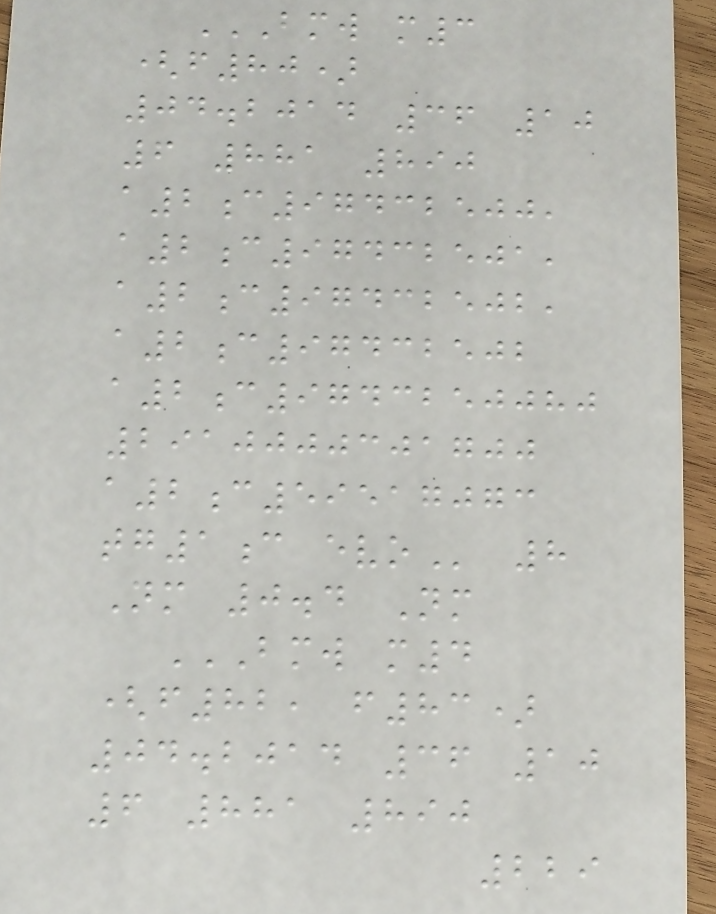BMW M3
(F80)
04.2014 36 10
6 881 890
A2C97432500,
A2C97432501,
A2C97432502,
A2C97432502
A2C9743250080
2910000301700
A2C59517073
TG1C EVO 8
Nm 0.4 Nm
BMW M4
(F82, F83)
04.2014 36 10
6 881 890
229
